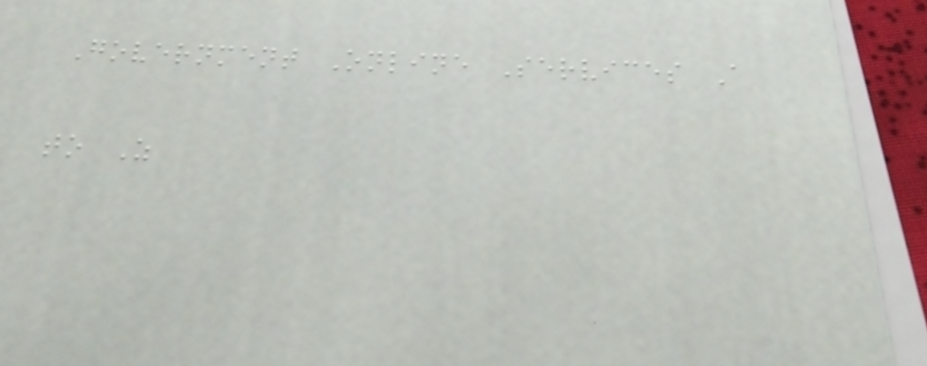Government Online Services A
to Z
